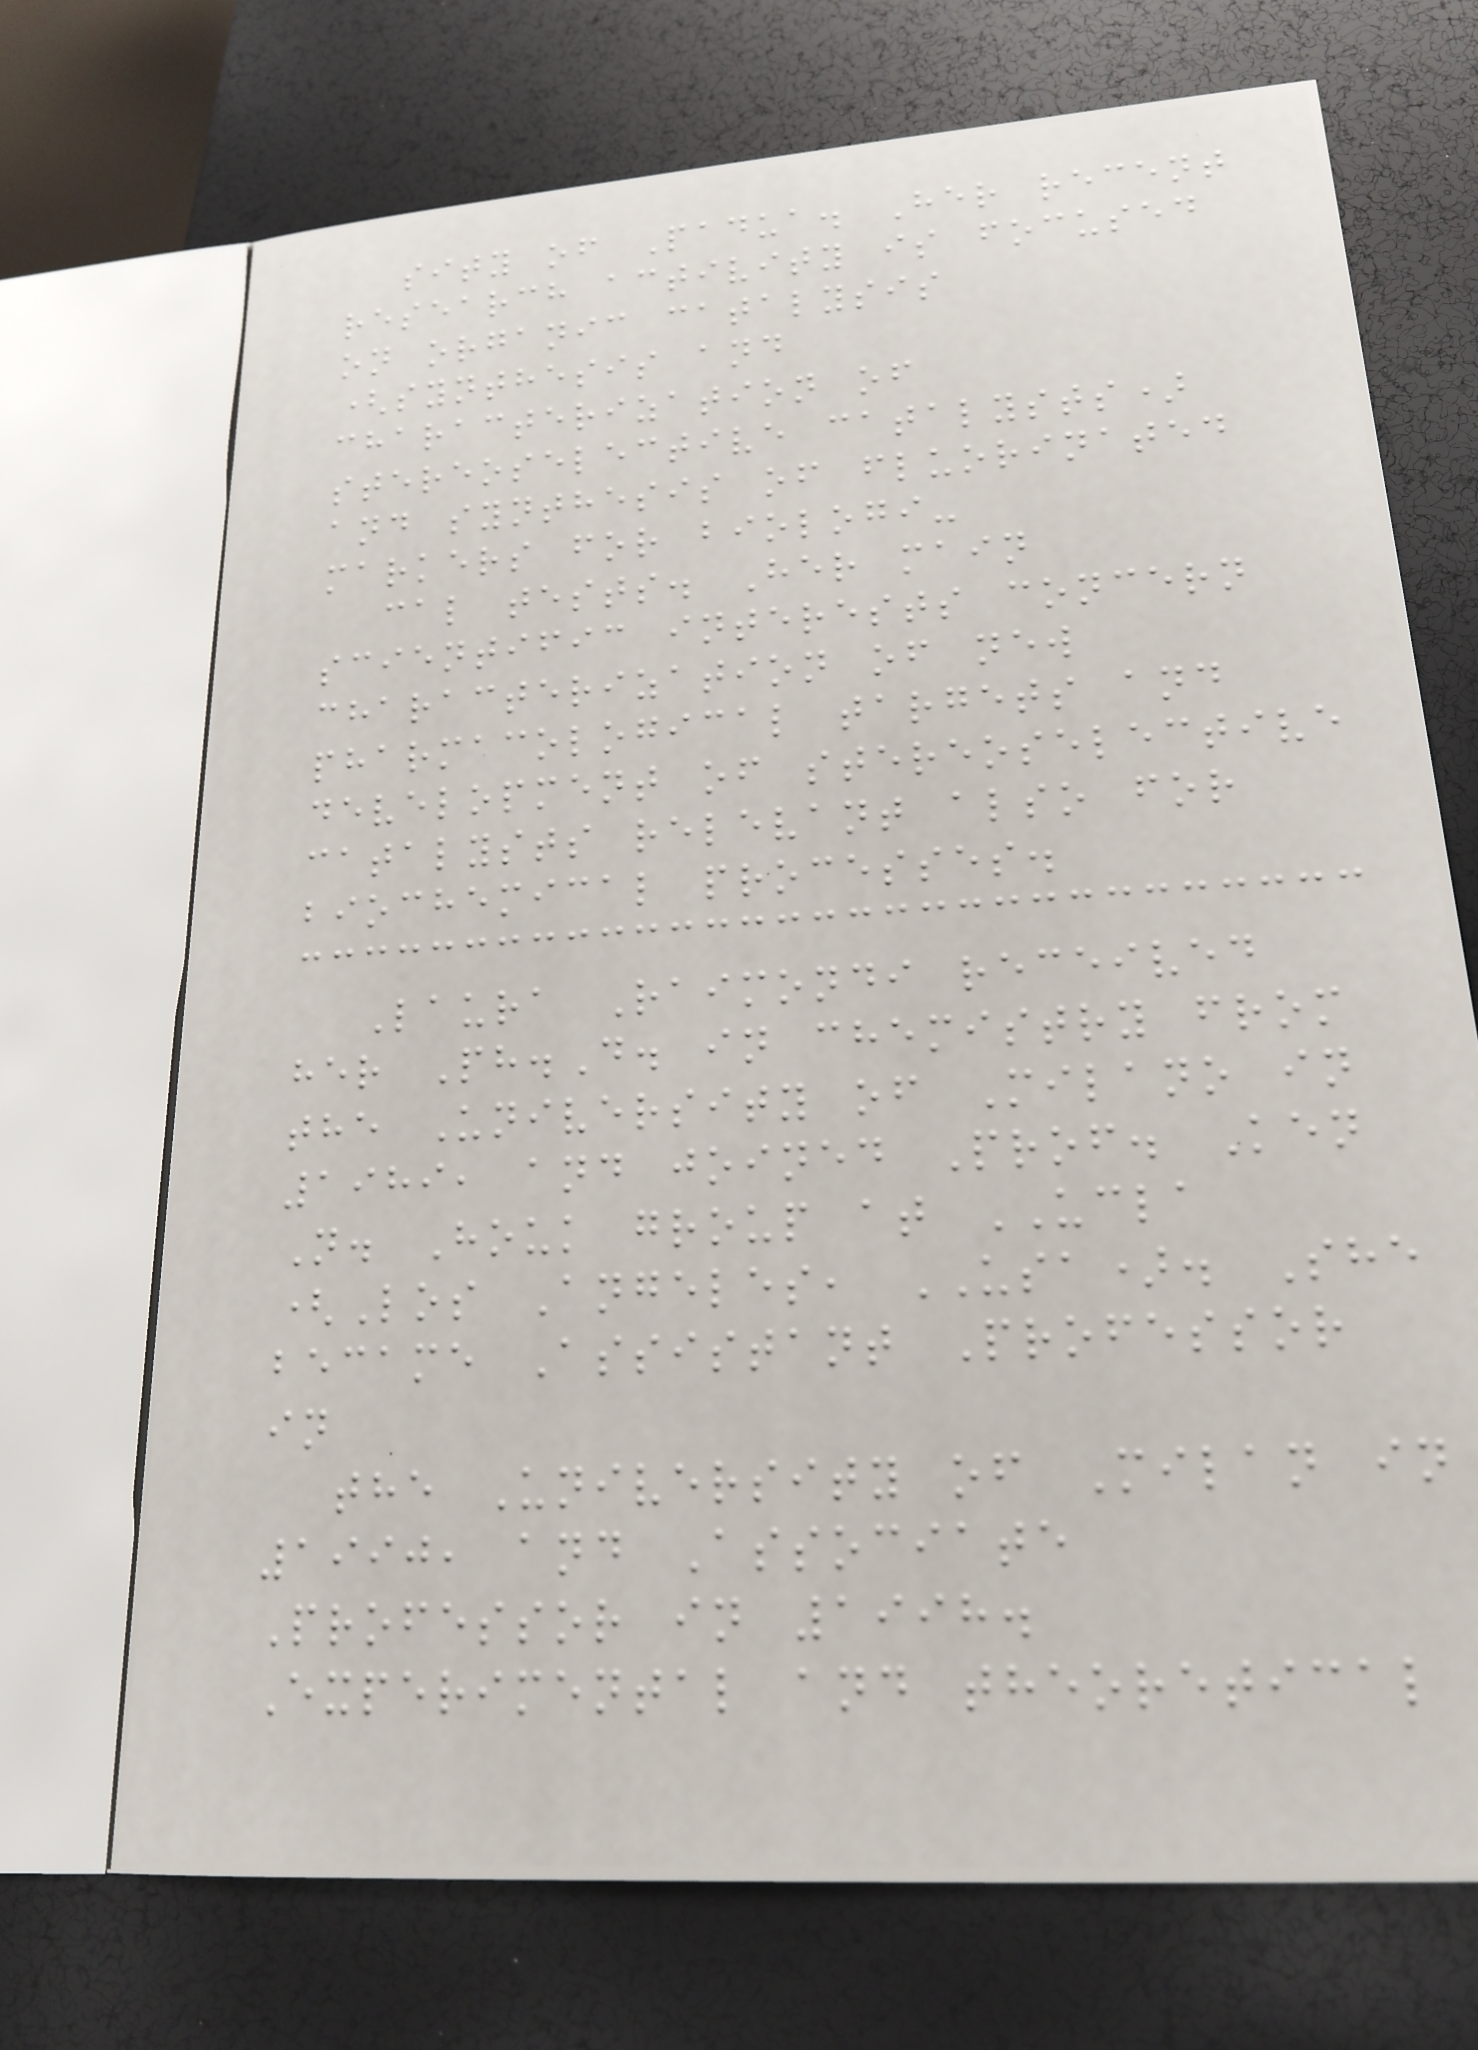sity of Padua. Her recent
research activity is focused
on organic catalysis
(synthesis and
characterization of
stereoselective catalysts)
and synthesis of fluorinated
markers for biologi-
cal tests. Her main
scientific interests concern
characterization of new
pharmacological targets and
development of stereoselective
catalysts relevant also for
biochemical processes.
Laura Raimondi received
her Ph.D. in chemistry from
the University of Milano in
1989, and joined Prof. Ken
N. Houk group at UCLA
(Los Angeles, USA). She
became Assistant Professor
in
the University of Milan in
1990, and Associate
Professor in 1998.
Experimental and theoretical
